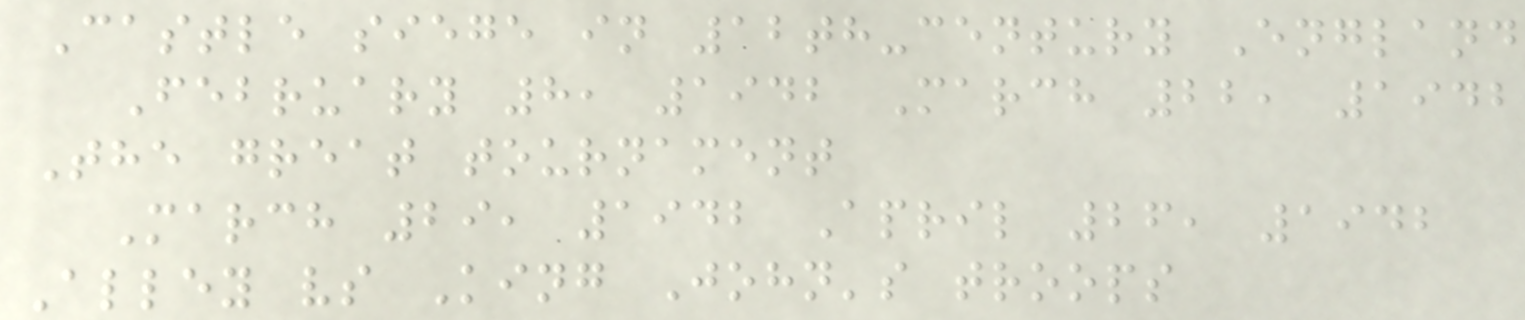Castle siege in 12th-century England
February 8, 1942 March 22, 1942
The great tournament
March 29, 1942 April 26, 1942
Alley vs King John's troops
